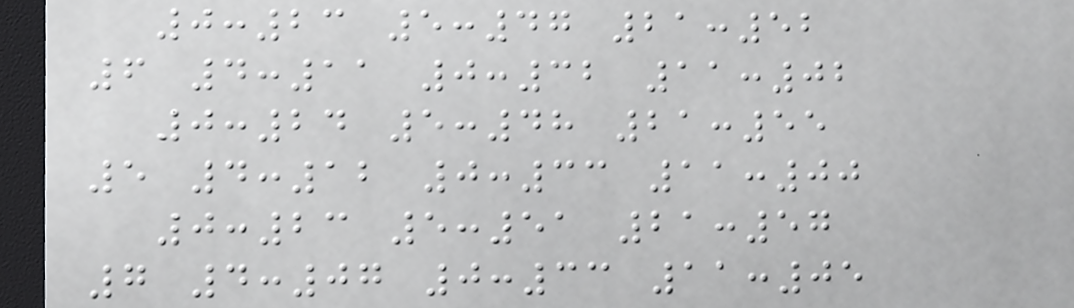0:23 5:47 21:52
6 4:11 0:32 11:02
0:24 5:48 21:55
5 4:12 0:33 11:00
0:23 5:51 21:57
7 4:07 0:33 11:05
